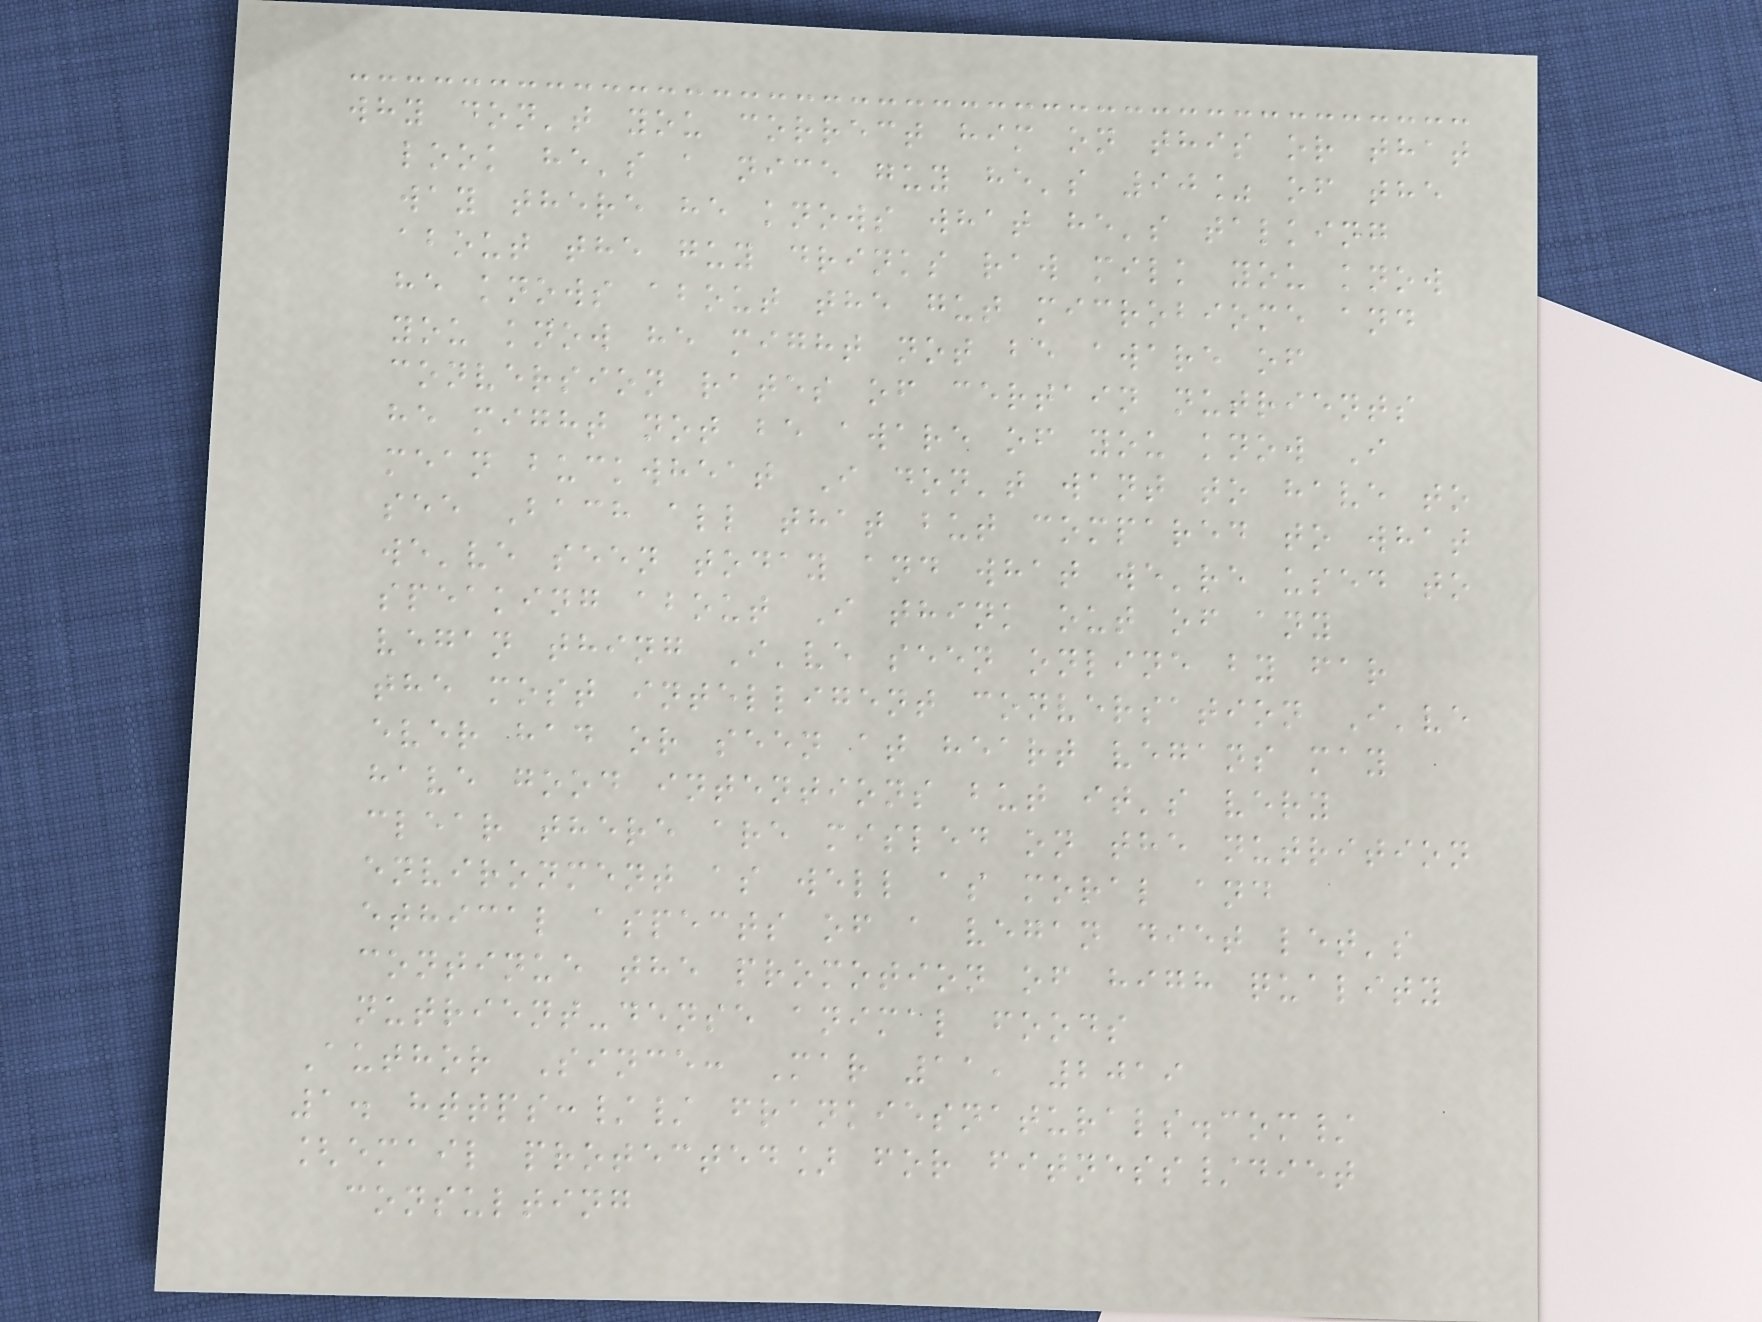why don't you correct him on this or that
look he's a nice guy he's 90% of the
way there he knows what he's talking
about the guy drinks raw milk you know
he knows about the gut microbiome and
you know he might not be aware of
conversion rates of certain nutrients
he might not be aware of you know I
mean buckwheat I don't want to have to
see Bach all that but compared to what
we've seen today and what we're used to
speaking about I think out of any
vegan thing I've seen online by far
the most intelligent conversation I've
ever had or seen at heart vegans may
have good intentions but it's very
clear there are misled on the nutrition
environment as well as moral and
ethical aspects of a vegan diet let's
continue the promotion of high quality
nutrient-dense animal foods
Author Since: Mar 11, 2019
1. https:// frankiesnaturals.com/
[email protected] for fitness/diet
consulting
